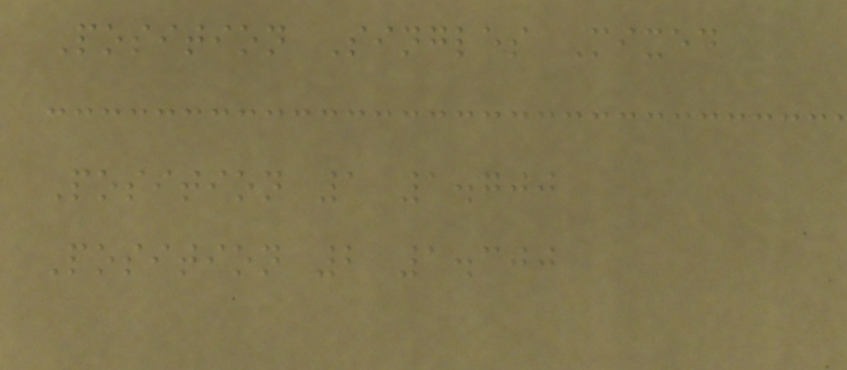Position Singles Mixed
Position 1 1.700
Position 2 1.300
